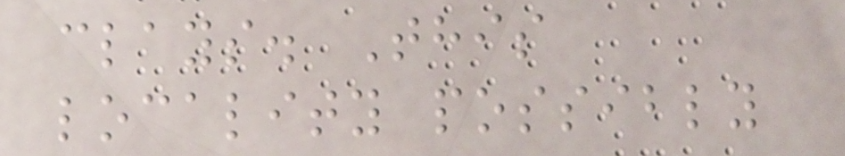clays. This
locality possibly
